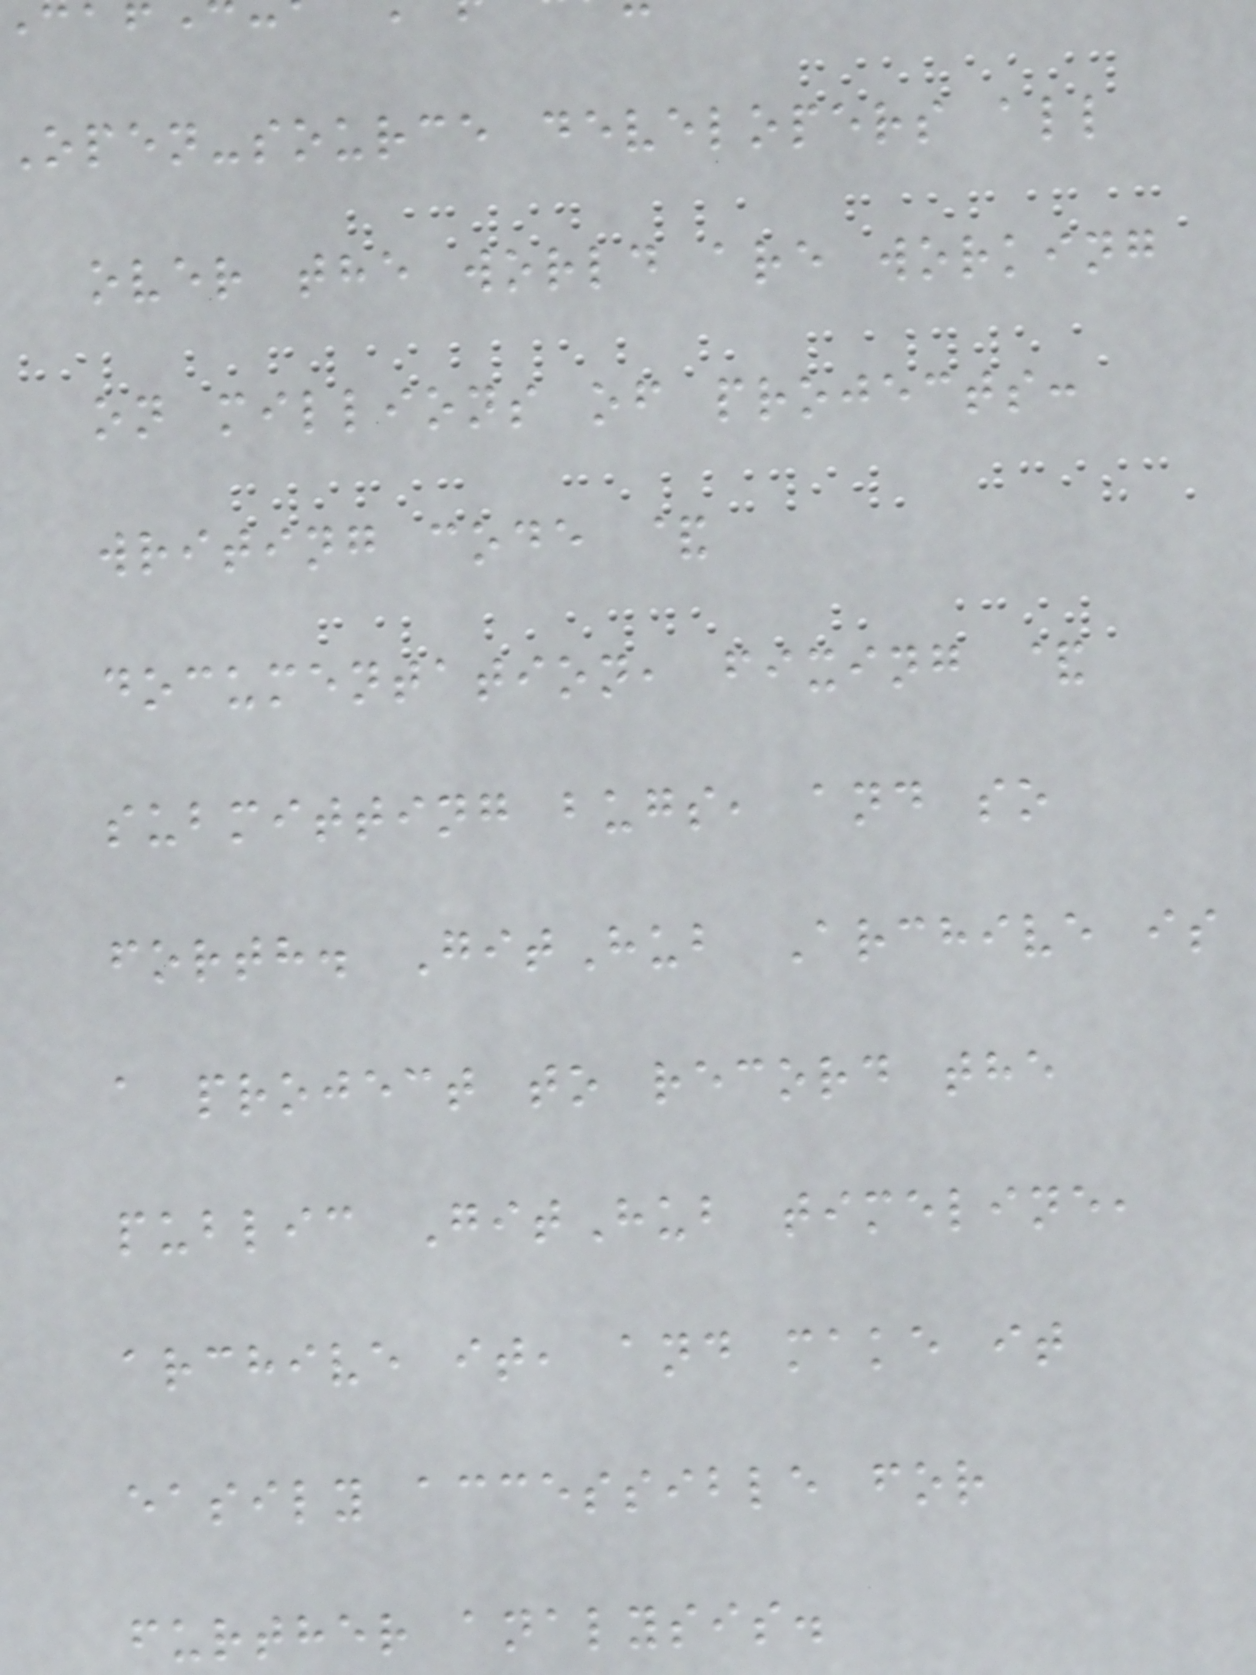Open-source developers all
over the world are working
on millions of projects:
writing code &
documentation, fixing &
submitting bugs, and so
forth. GitHub Archive is
a project to record the
public GitHub timeline,
archive it, and make it
easily accessible for
further analysis.
